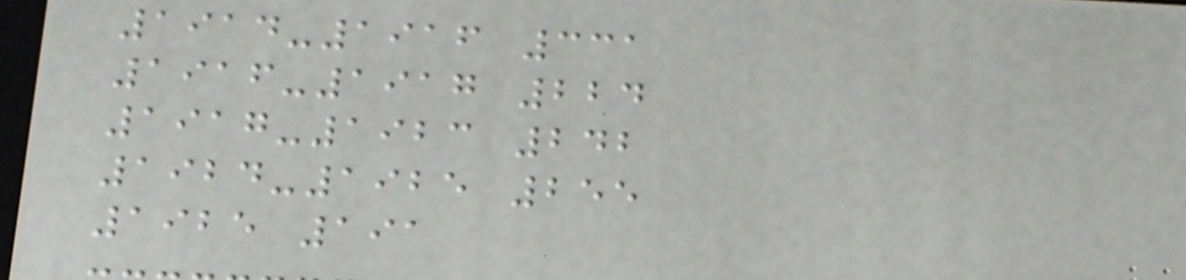1914-1916 331
1916-1917 224
1917-1923 242
1924-1925 255
1925 191
